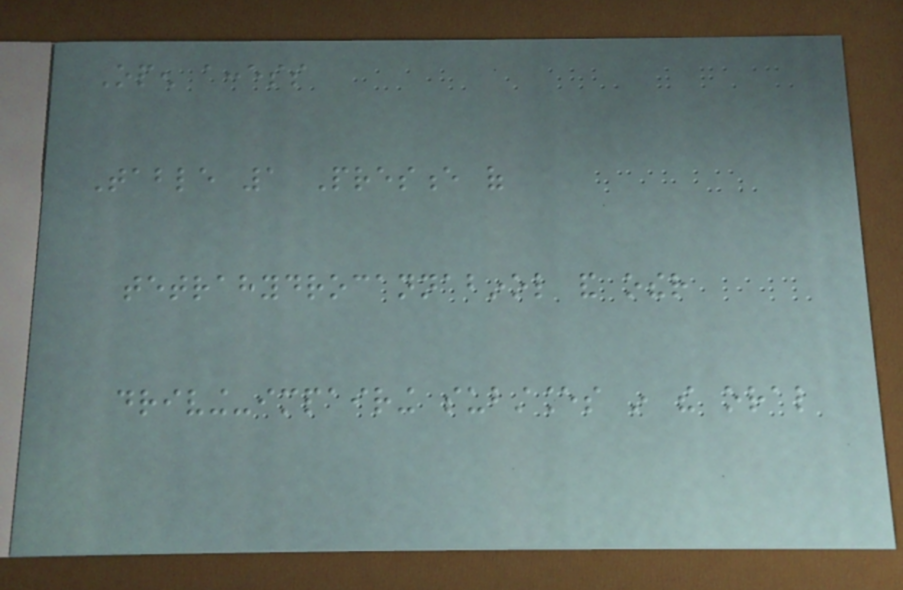Open access
Table 1 Presence of
tetrahydrocannabinol and other
driving-impairing substances in the oral
